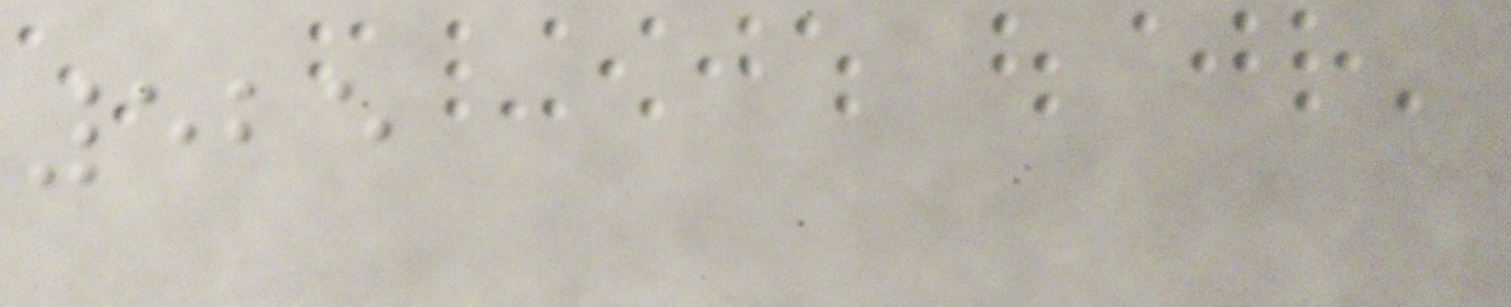525
